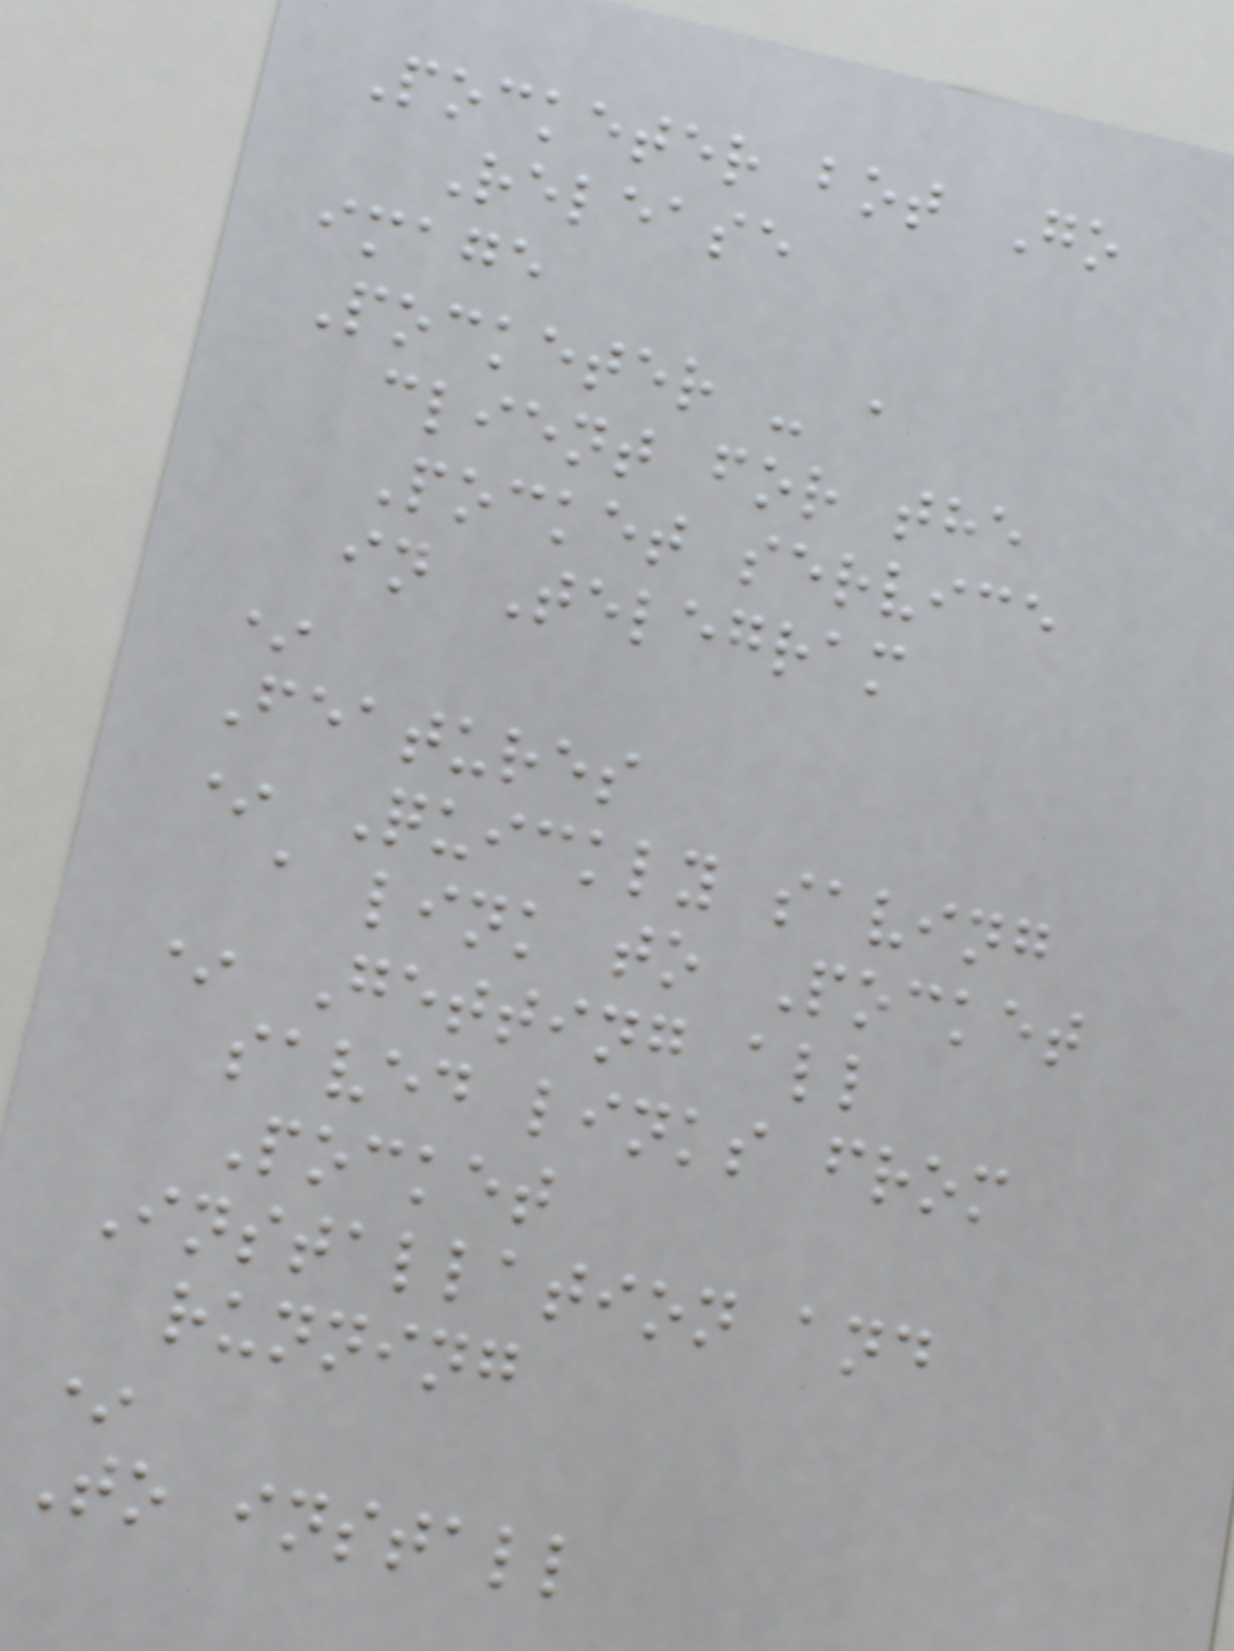Pocketer bot Go
Release
image
Pocketer - a
client for the
Pocket service
in Telegram
*
Features
* Quickly saving
a link to Pocket
* Getting all
saved links from
Pocket
Installation and
running
*
To install
